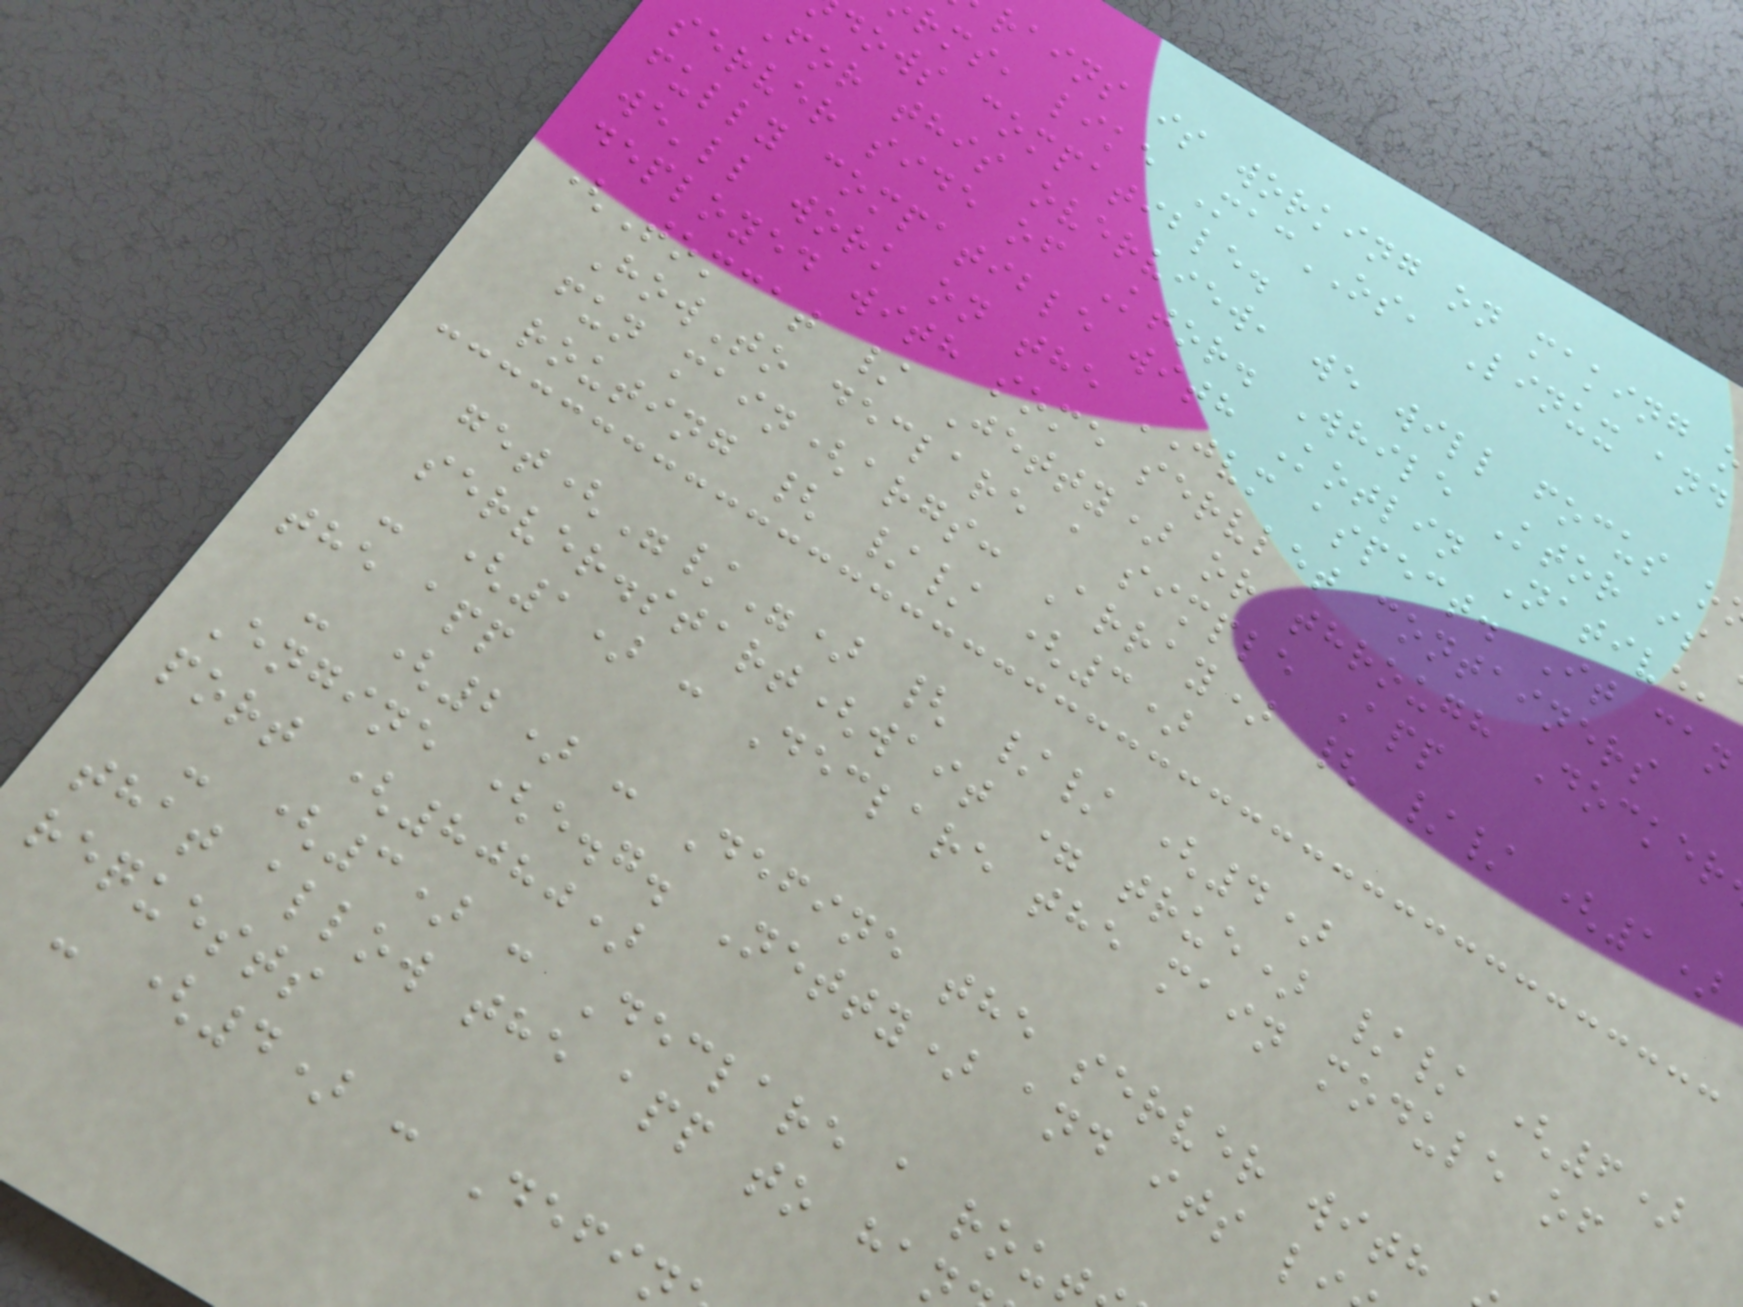rains is working on making
rms, like MacOS, Linux and
dows compatible.
For this overview, we will focus o
server side of Ktor. While Ktor is
fully compatible with Kotlin Native,
we'll work on the JVM aspect. It can
deployed with some servlet containers
(Tomcat / Jetty) or through Docker
HowTo declare a simple App
fun main(args: Array) { // (1)
routing { // (3)
get("/") { // (4)
server.start(wait = true) // (6)
- (1) : Declare the main module of
the app
- (2) : Define the server with
Engine (e.g. Netty) and its l
port (8080)
- (3) : Declare a rou
that allow the app to ha
requests
- (4) : Defi
